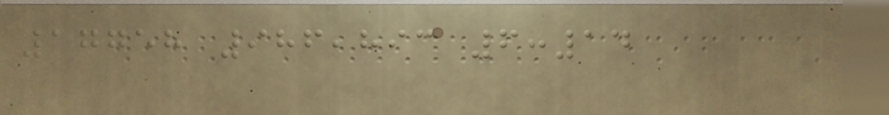17758 986,893 6:14
